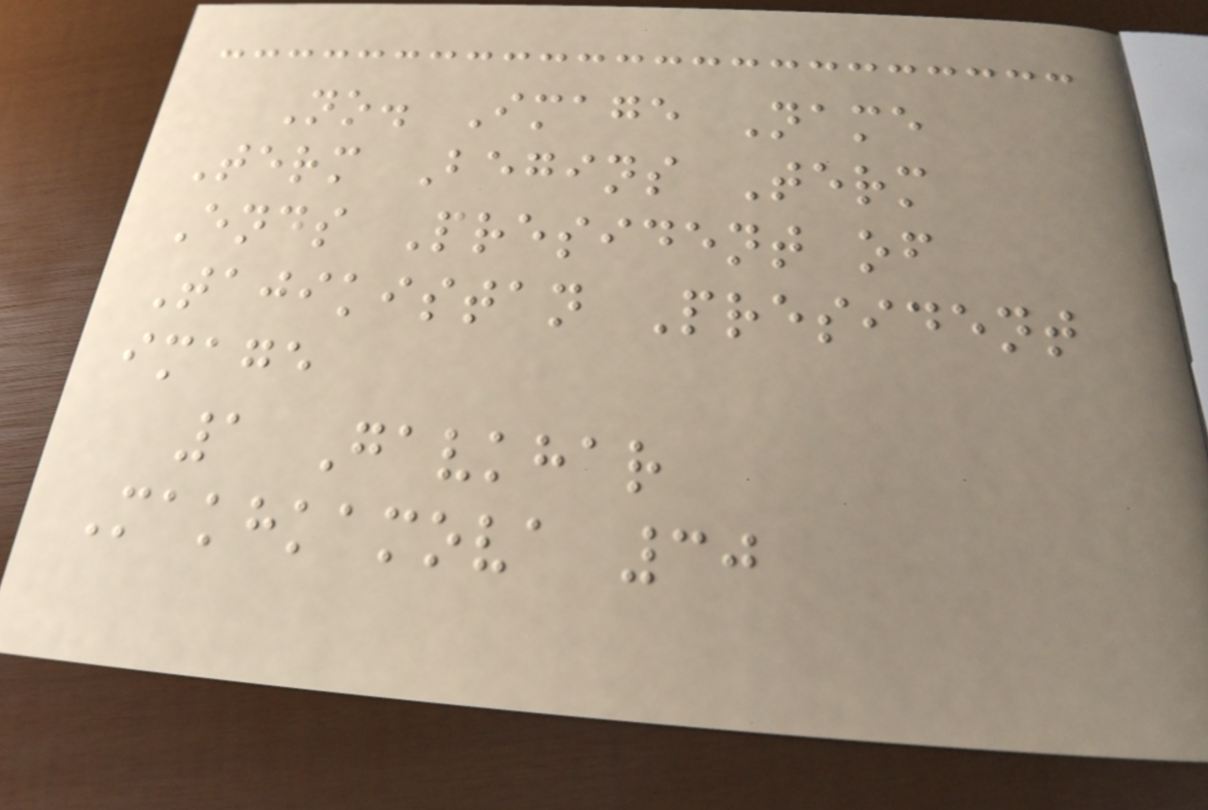No. Image Name
Term Begins Term
Ends President of
Tajikistan President
image
1 Gavkhar
Makhkamova 30
